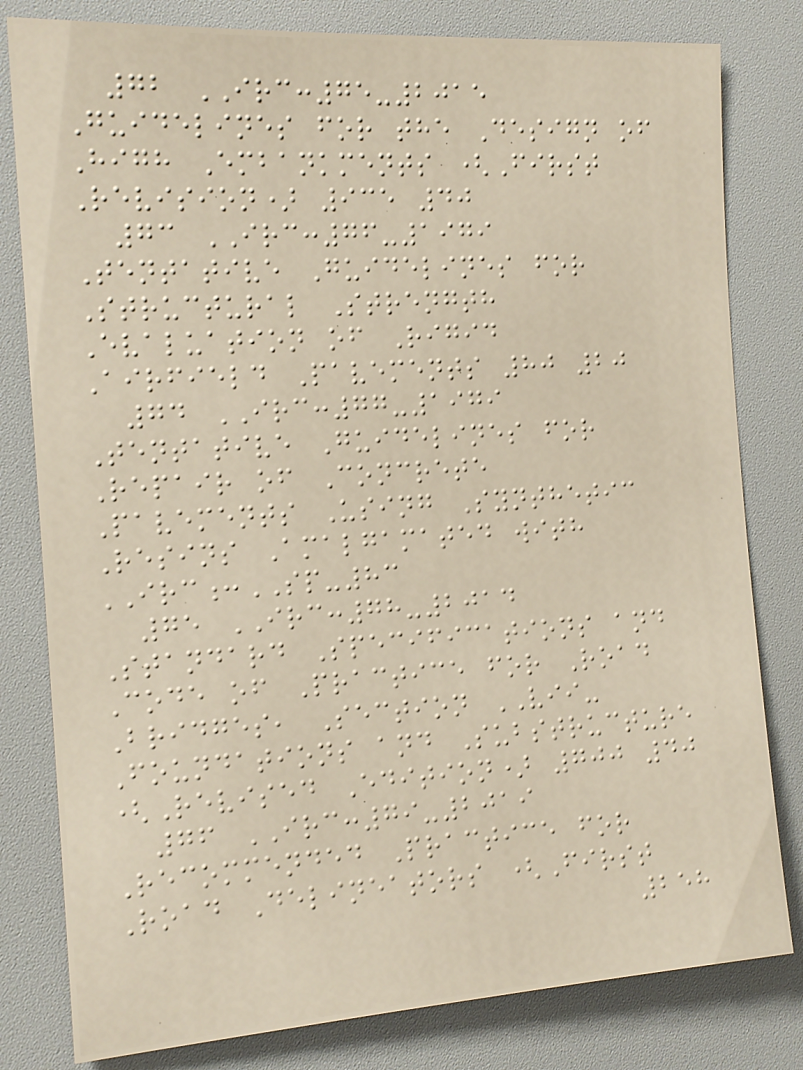72 IRC:75-2015
Guidelines for the Design of
High Embankments (First
Revision) 935 40
73 IRC:76-1979
Tentative Guidelines for
Structural Strength
Evaluation of Rigid
Airfield Pavements 80 20
74 IRC:77-1979
Tentative Guidelines for
Repair of Concrete
Pavements Using Synthetic
Resins Amalgamated with
IRC:SP-83
75 IRC:78-2014
Standard Specifications and
Code of Practice for Road
Bridges, Section VII-
Foundations and Substructure
(Revised Edition) 700 40
76 IRC:79-2019
Recommended Practice for
Road Delineators (First
258
